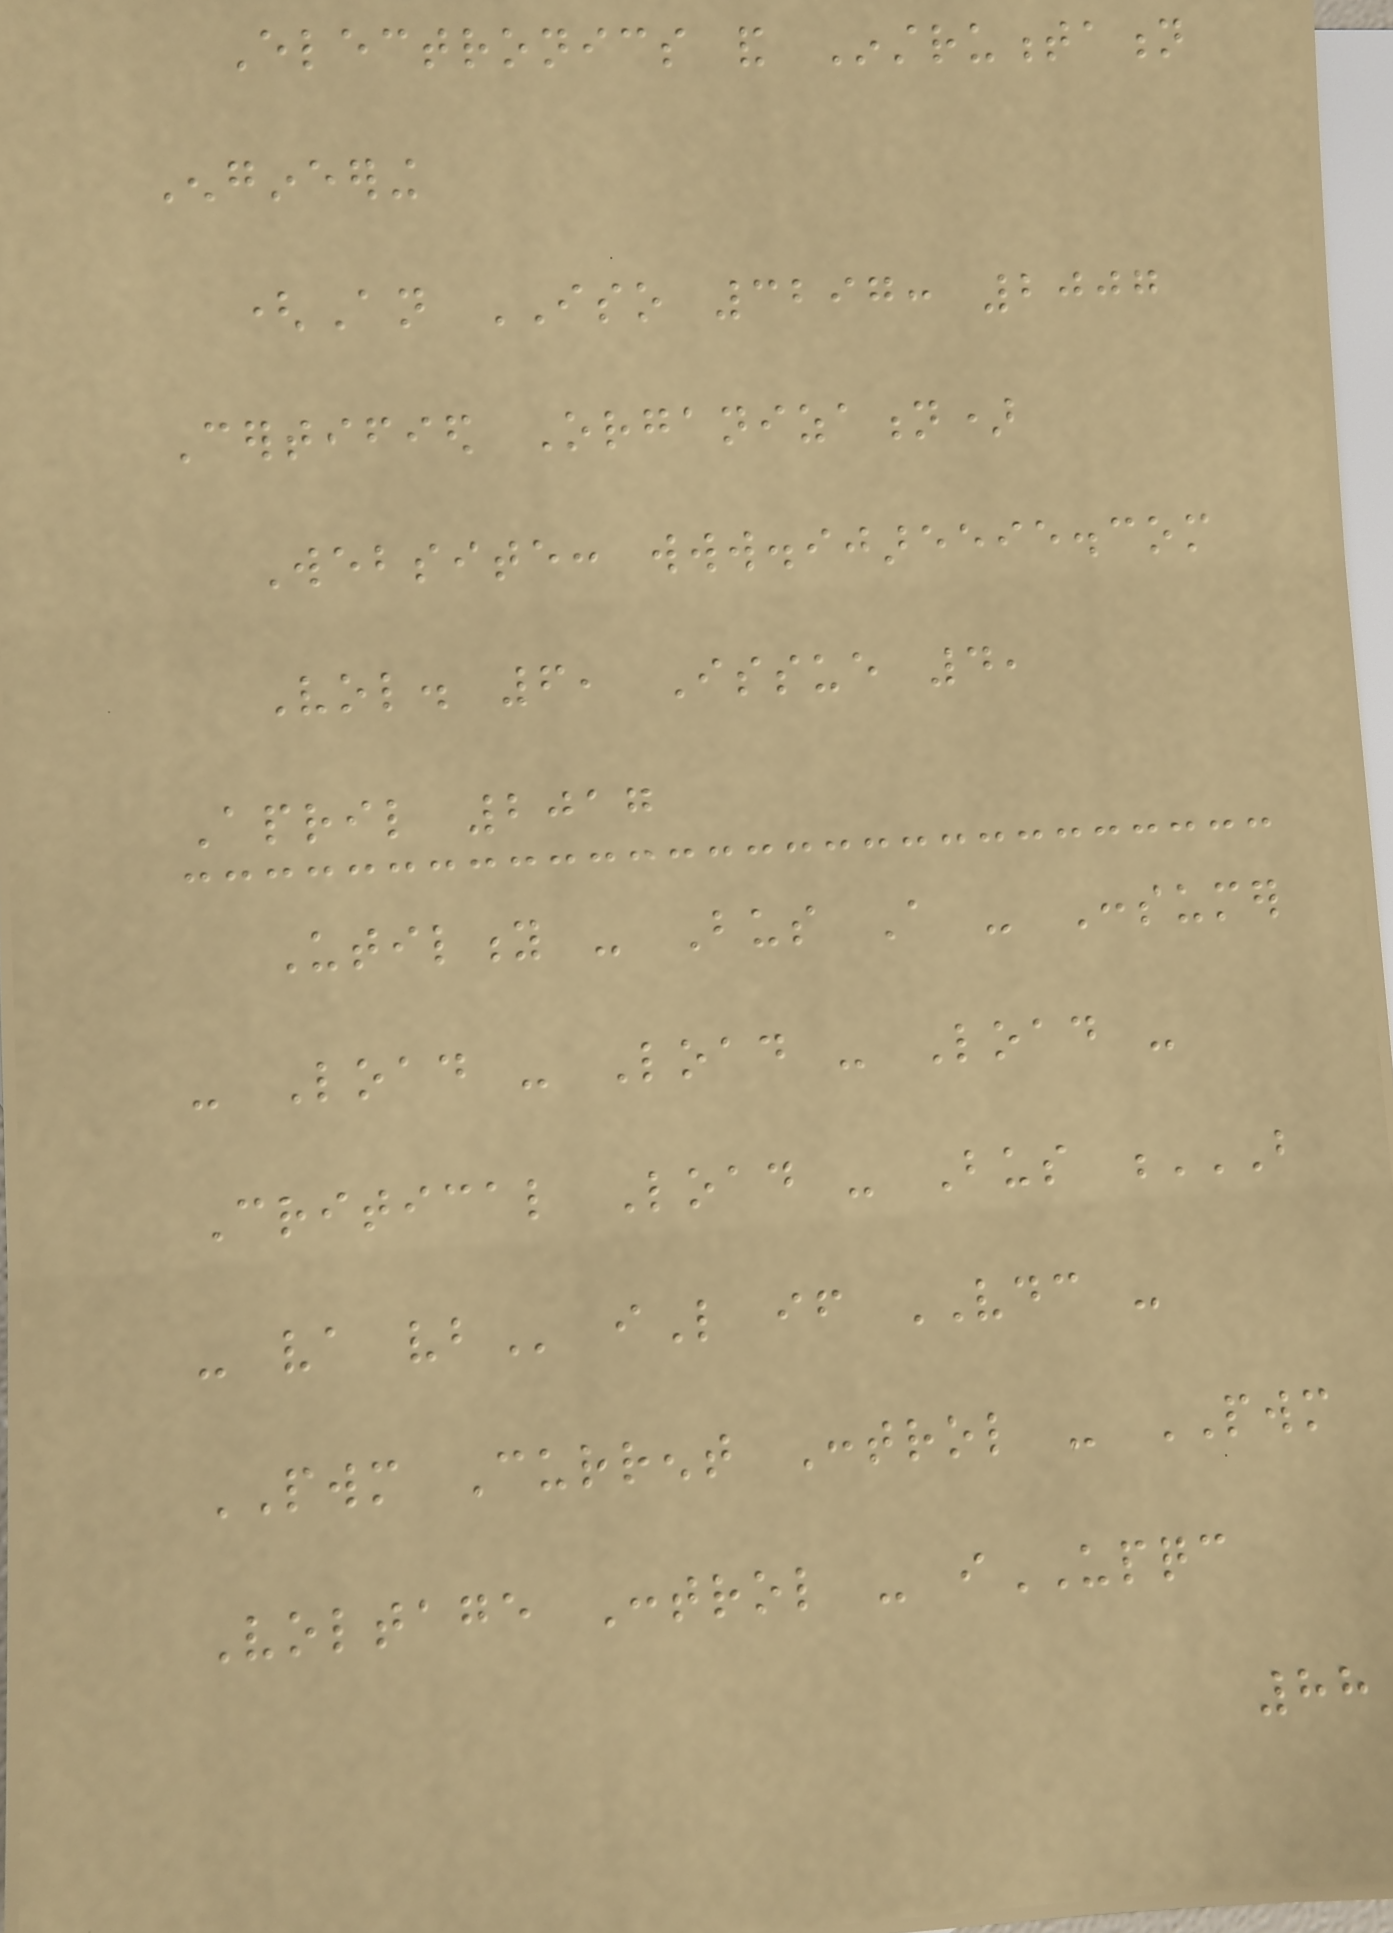Electronics and Instrumentation
Engineering
(An ISO 3297: 2007
Certified Organization)
Website: www.ijareeie.com
Vol. 6, Issue 4,
April 2017
Utility - Bus A - Consumer
- Load - Load - Load -
Critical Load - Bus B
- VA VB iL if VDC -
PWM Current Control - PWM
Voltage Control - iUPQC
88
